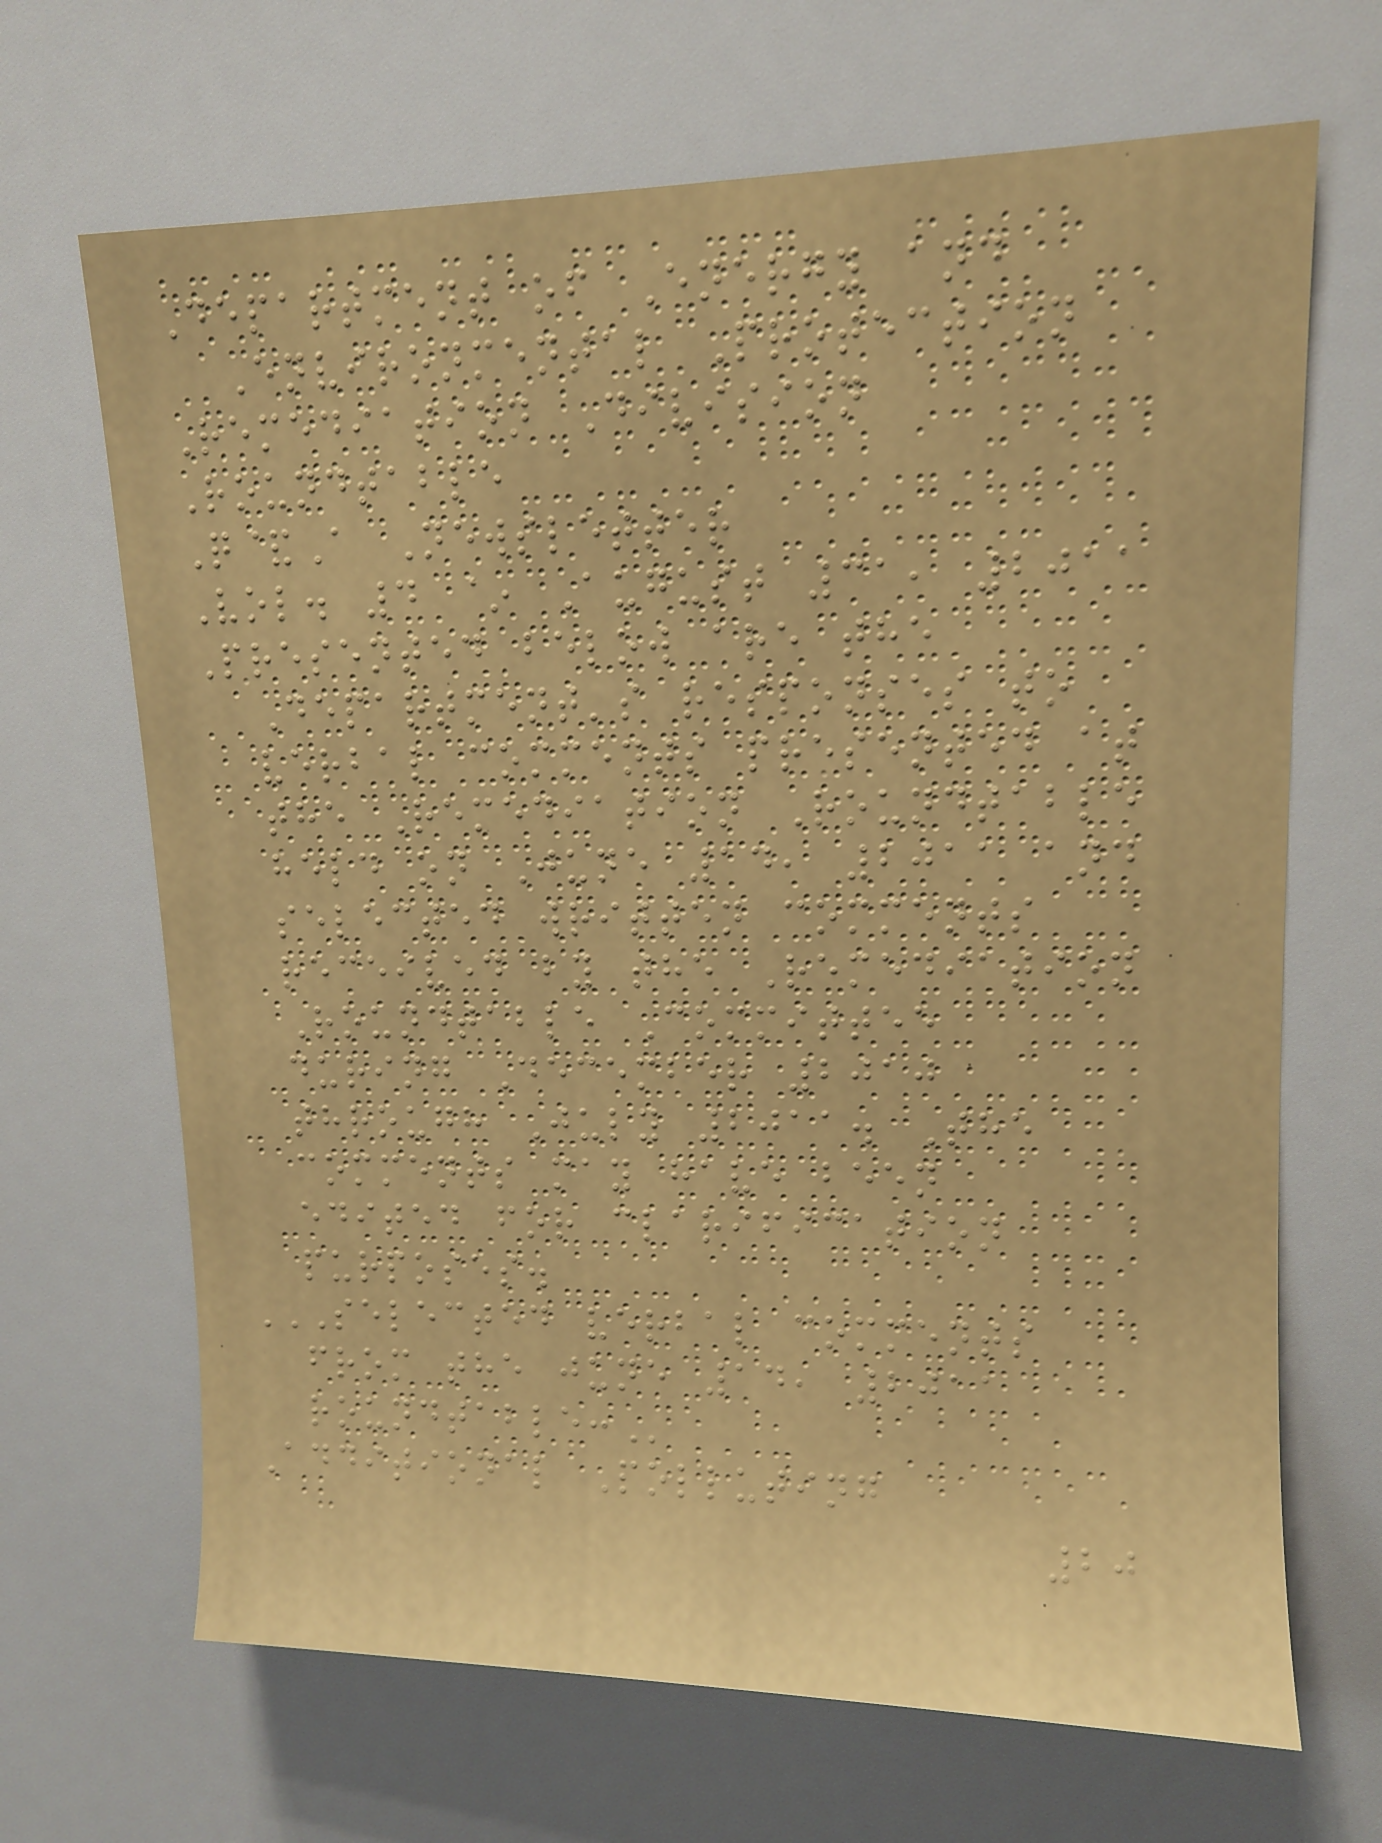Department of Energy and
Environmental Protection
Remediation Division
Roundtable
Q&A Newsletter
Vol. 4 ~ August 31, 2011
Presented below are the
Department's responses to
verbal comments presented at
the Remediation Roundtable
held on June 14, 2011 and
selected written comments
received by the Remediation
Roundtable Committee
during December 2010
through July 2011. The
comments may have been
edited for clarification
purposes.
SELECTED VERBAL COMMENTS
FROM THE JUNE 14, 2011
ROUNDTABLE:
Additional Polluting
20
